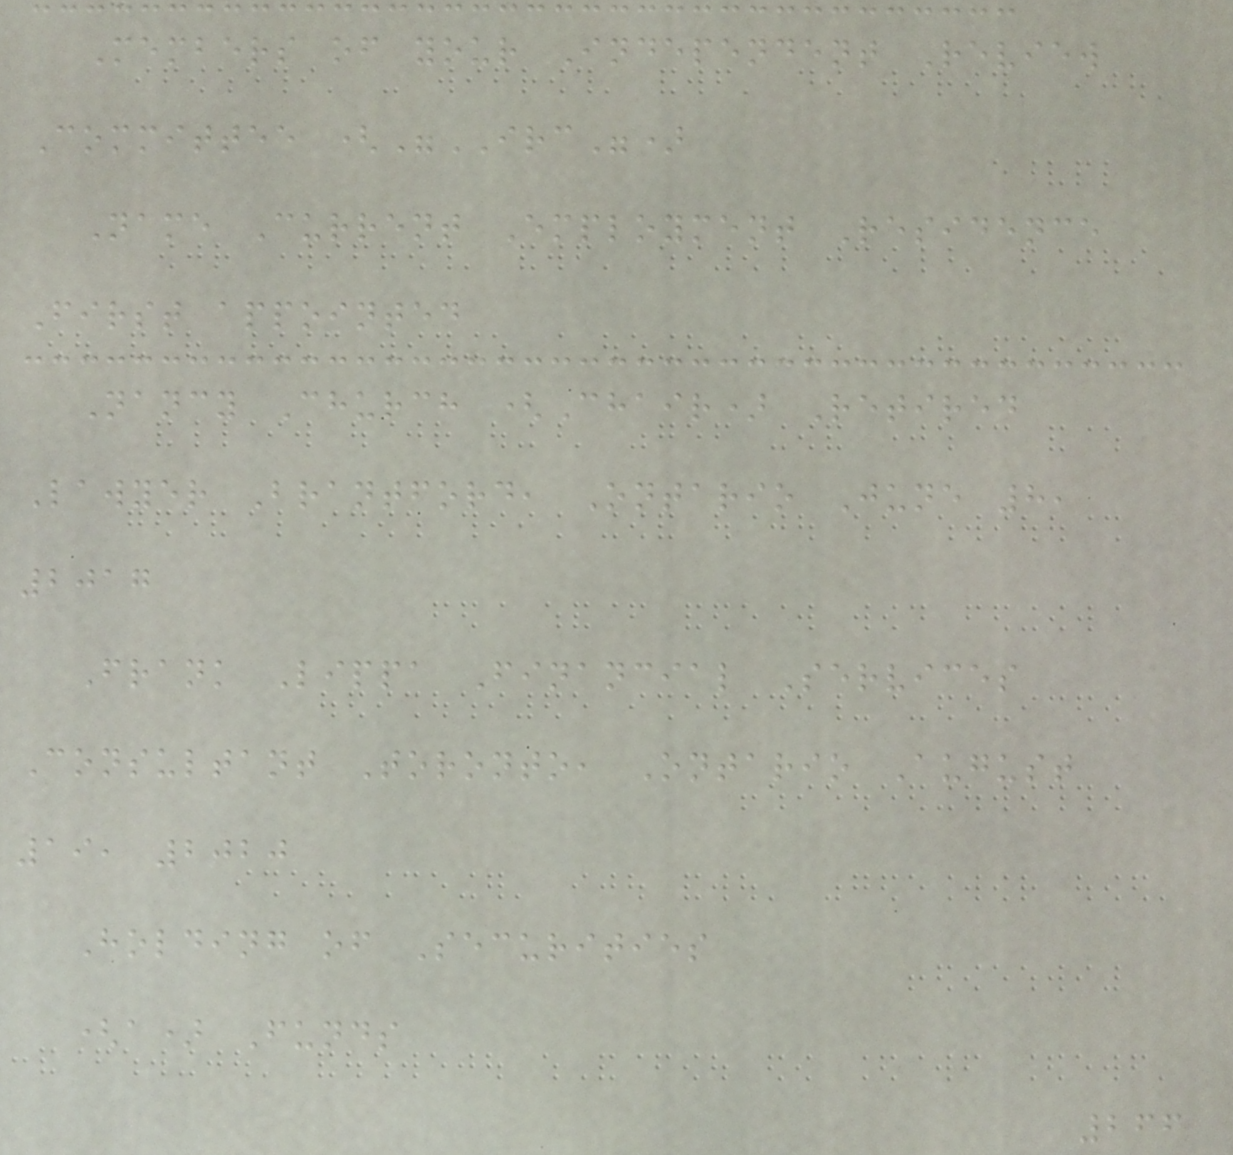Members of your Independent Review
Committee ("IRC")
Name Current Employment Residence
First appointed
Nancy Church (Chair) Retired
Lawyer Brantford, Ontario June 8,
2017
Frank Lippa Financial Services
Consultant Toronto, Ontario August
19, 2020
Holding of Securities
(a) Funds
266
